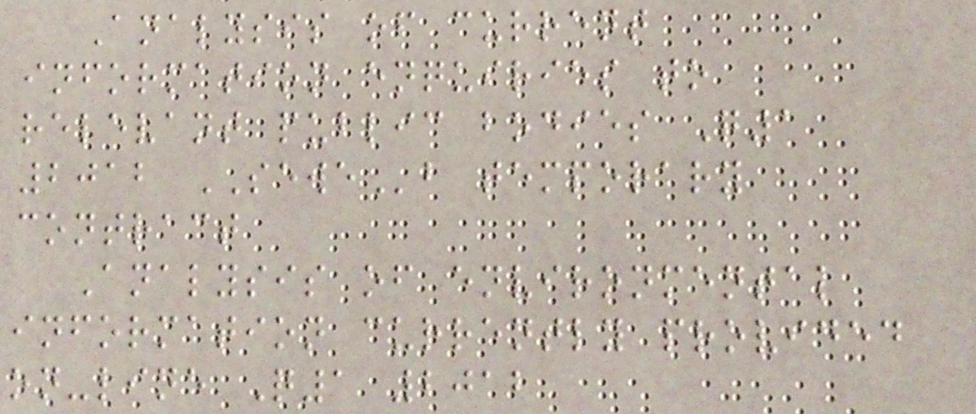Analysis of current
information enquiries to
relevant public bodies Q1
2012 SEWEb temporary
contract
Analysis of environmental
information currently provided
on-line Q1 2012
